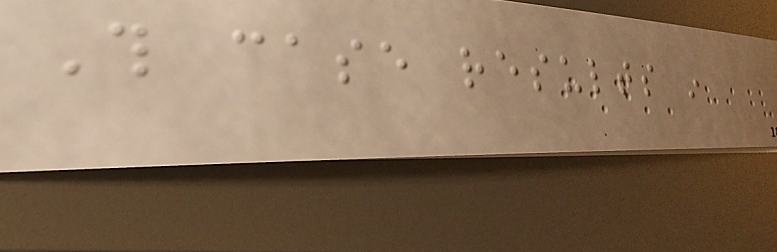This case results in
